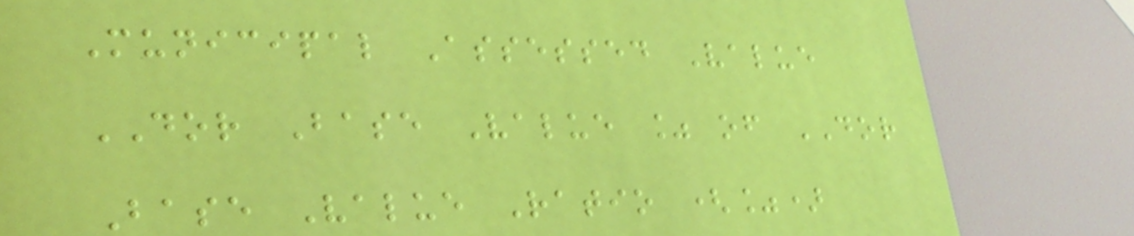Municipal Assessed Value
DOR Base Value % of DOR
Base Value Ratio (%)
